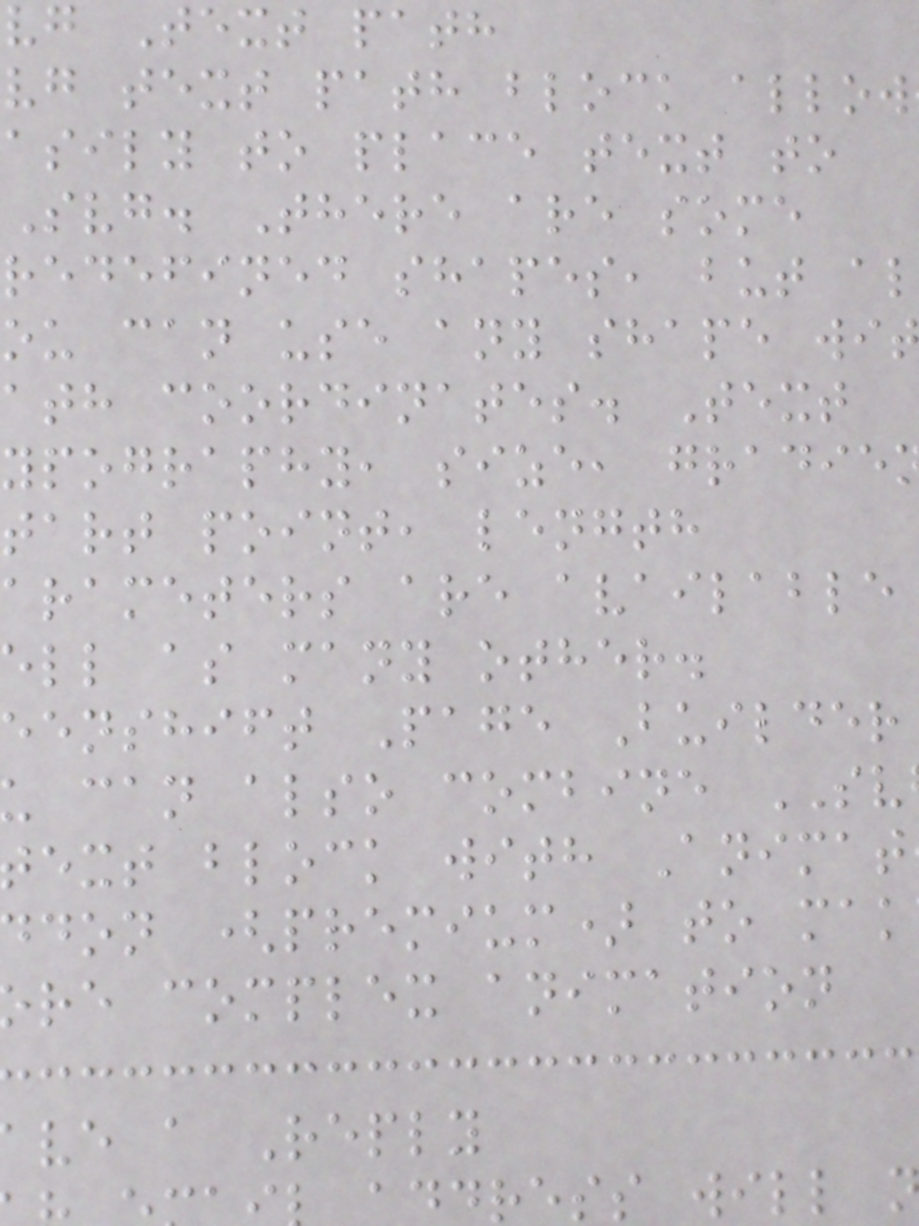vg Text path
vg text path block allow
asily to place text to
svg. There are some
redefined shapes, but al
ou can use any shape wi
ath coordinates. Text
ypography, size, gradie
tart point, length
arameters are available
ell as many other.
eenshift Page Builder
u can also combine SV
ext block with Animat
don (premium) to mak
re complex animation
ve a Reply
ress will
